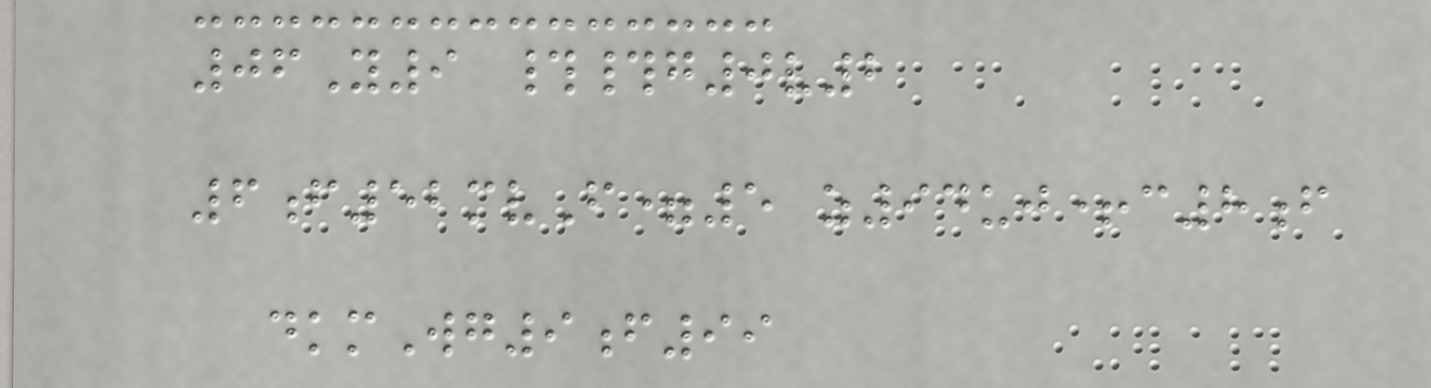06Y9 ##g0v2
6f52mvF=5 z94uj+c8f
dkmWg9f99
